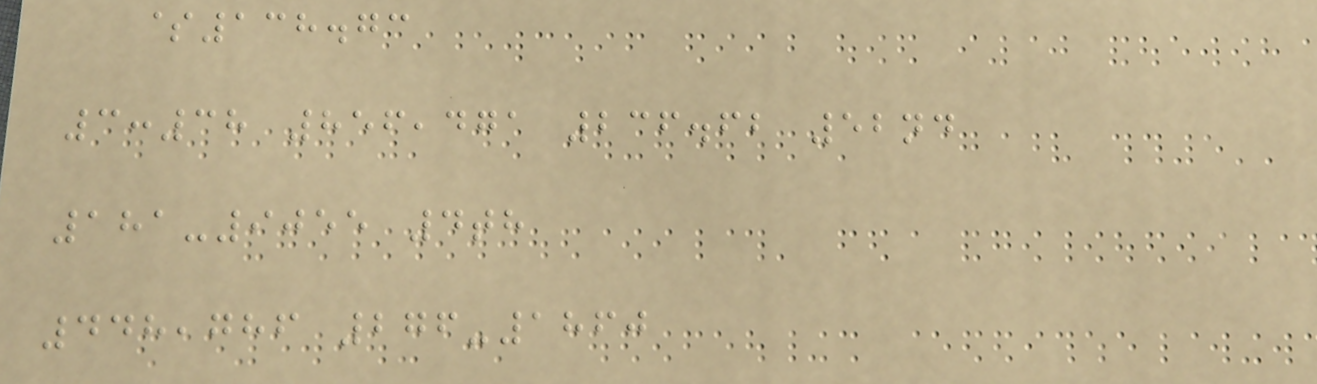$138.73
3:38 856,471 236.62 52nd
181-9055 4th
448,786 276-1860
